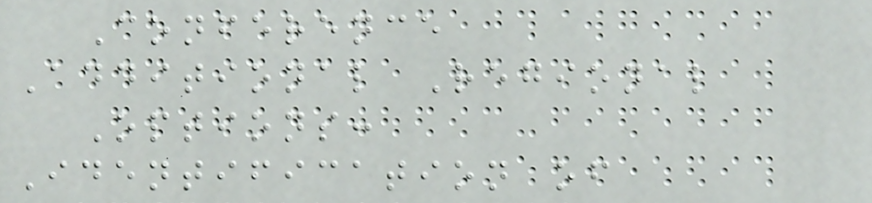Conference
Additional Regional
Options:
Identification of
